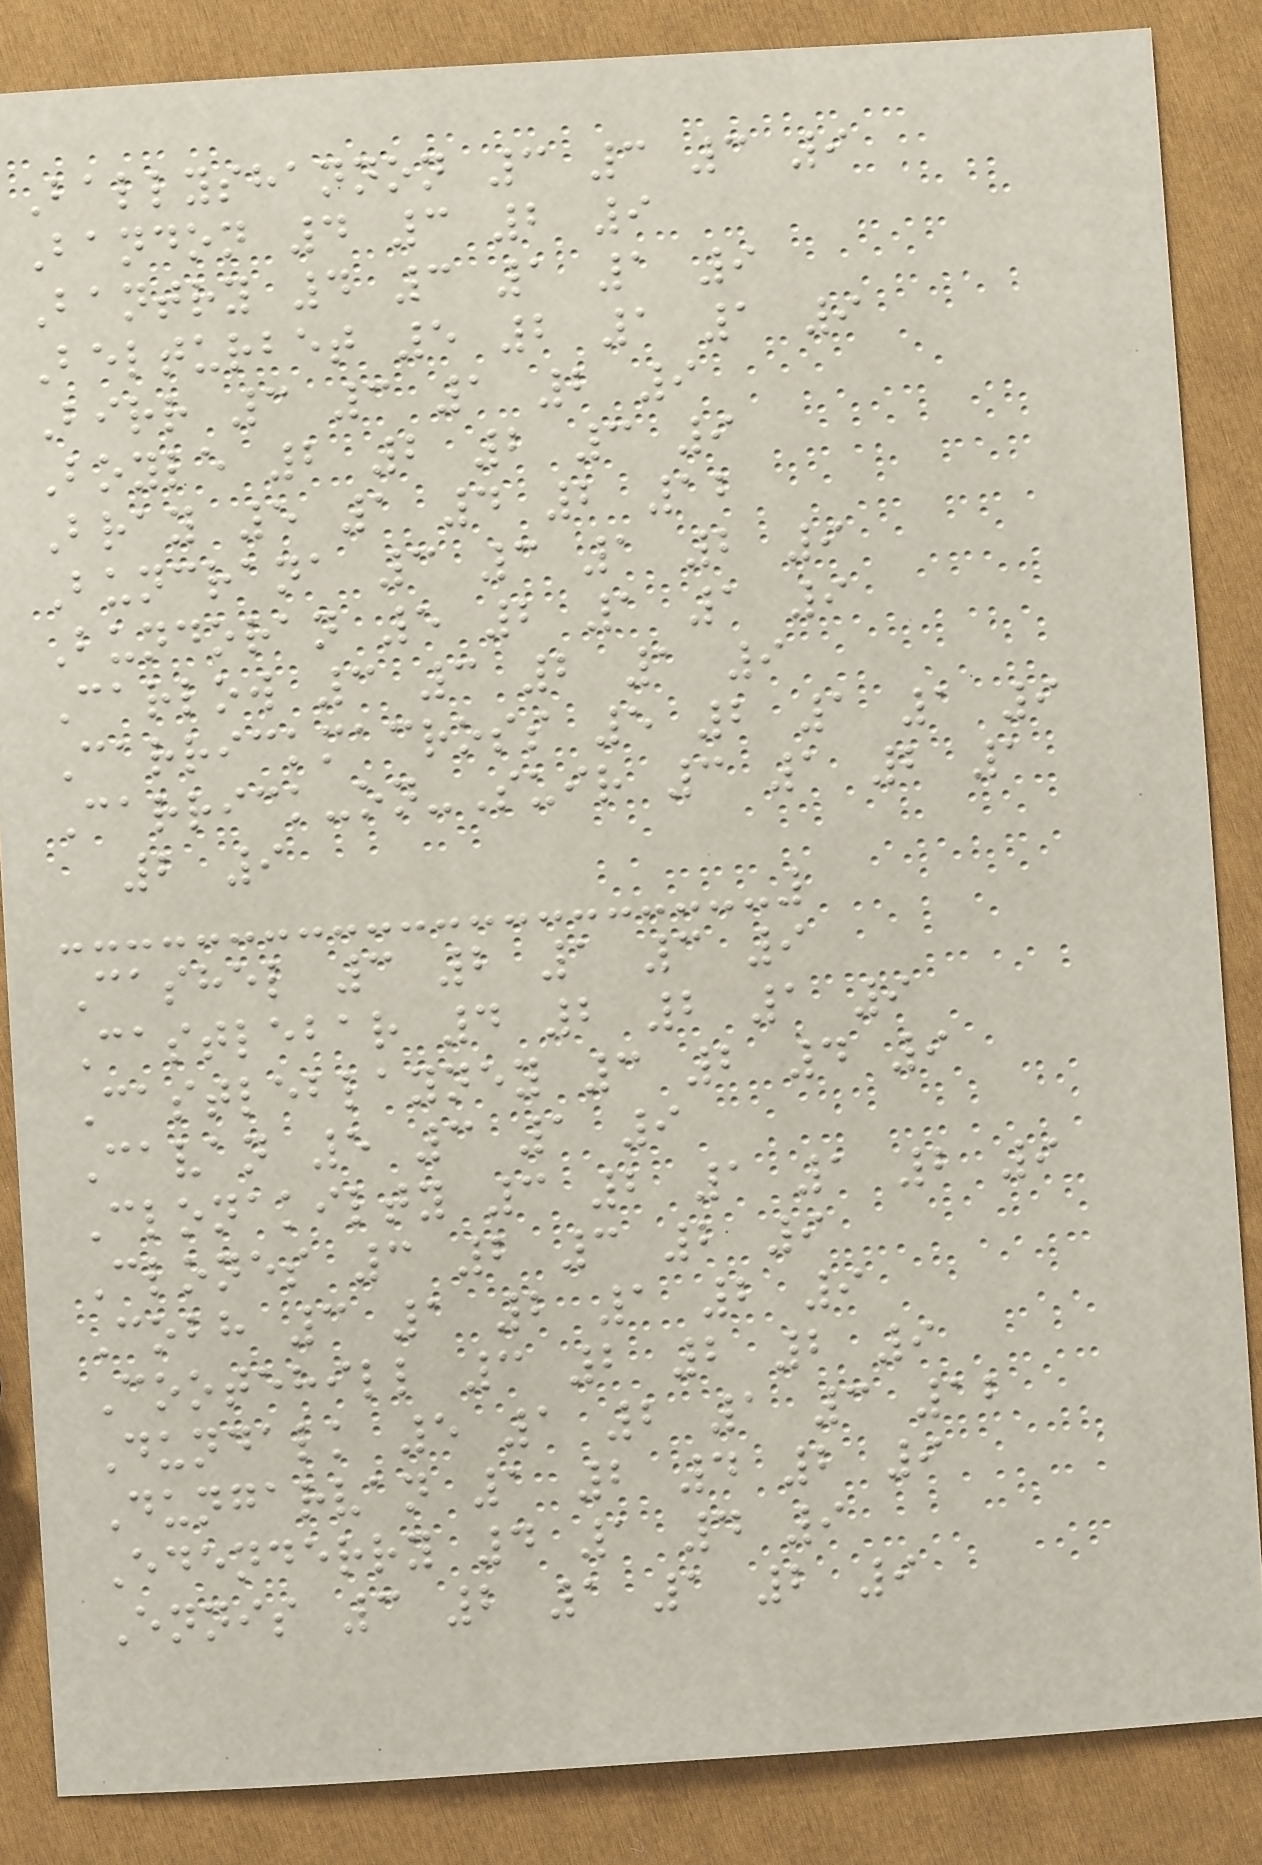Ballyshannon 3 3 3 9
Bandon 4 3 2 9
Bantry 4 3 1 1 9
Belturbet 5 2 1 1 9
Birr 3 3 1 2 9
Boyle 2 2 2 3 9
Bray 5 1 4 2 12
Buncrana 3 3 1 2 9
Bundoran 5 2 1 1 9
Carlow 3 3 2 1 9
Carrickmacross 5 2 1 1 9
Carrick-on-Suir 3 1 2 1
2 9
Cashel 3 2 1 3 9
Castlebar 4 2 2 1 9
Castleblayney 3 2 4 9
Cavan 5 3 1 9
Clonakilty 3 2 1 1 2 9
Clones 3 2 3 2 9
Cobh 3 1 2 1 2 9
Cootehill 3 2 2 2 9
Dundalk 5 1 2 1 3 12
Dungarvan 1 2 4 2 9
Edenderry 4 1 4 9
Ennis 3 2 1 1 2 9
